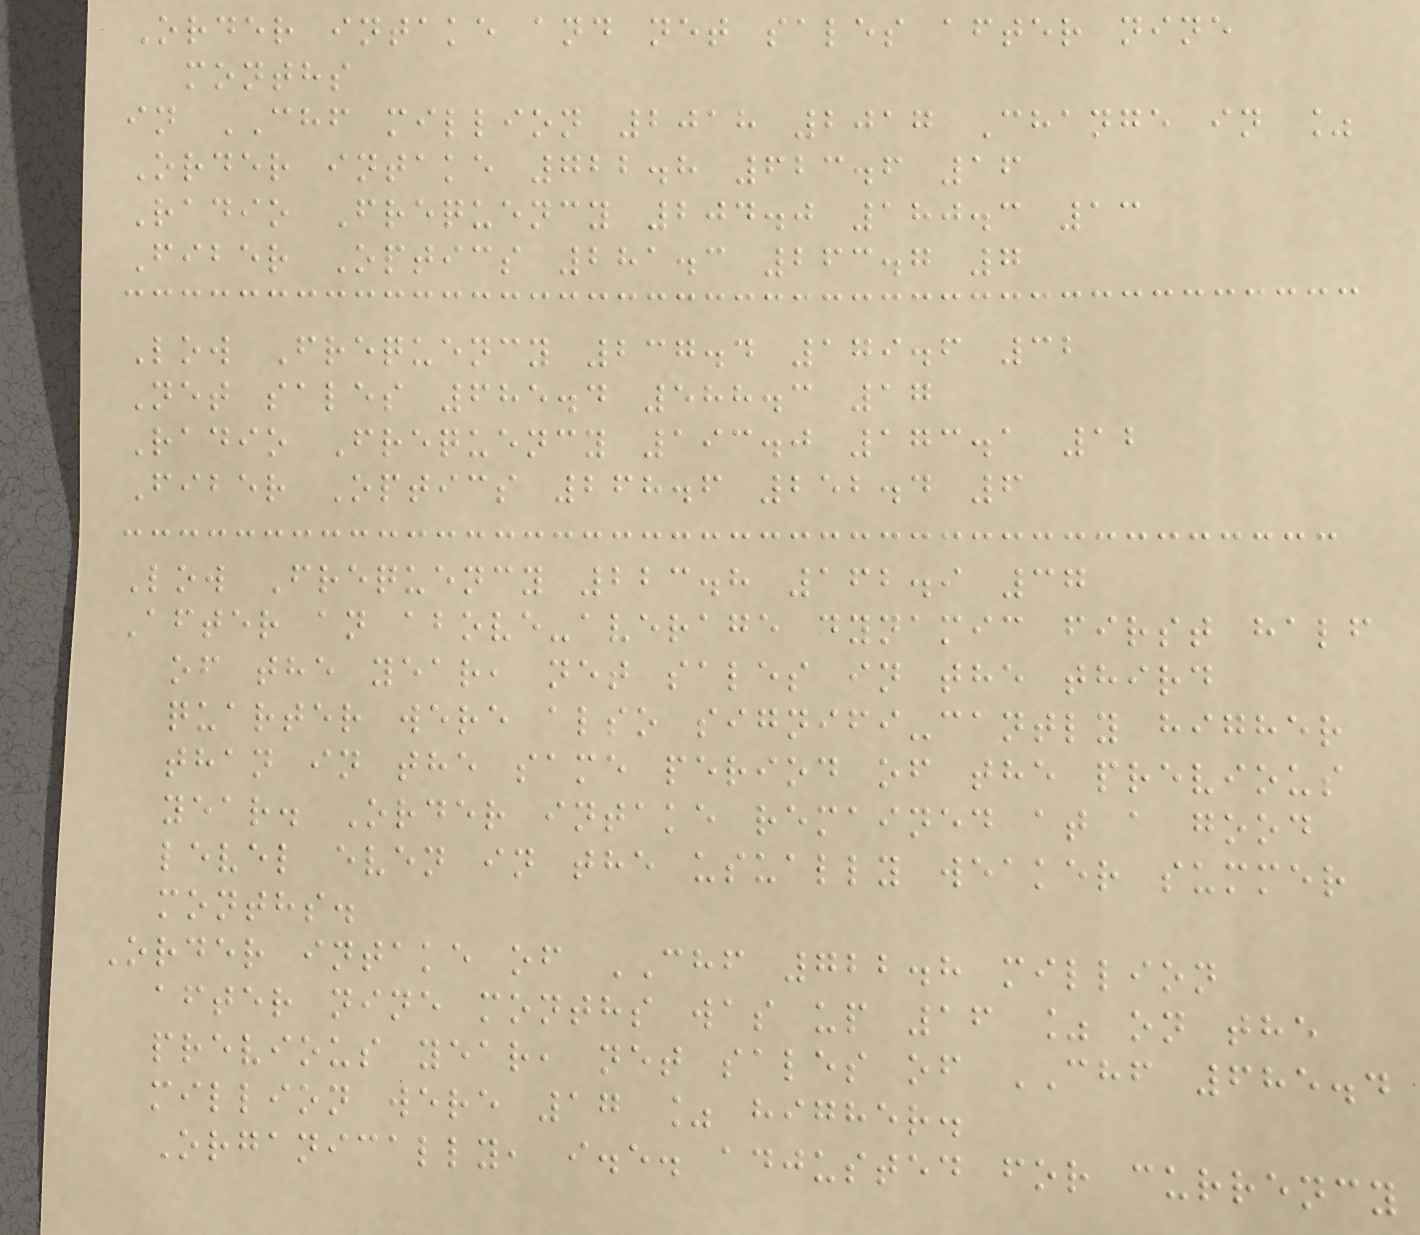Order intake and net sales after nine
months
in CHF million 2018 2017 Change in %
Order intake 722.8 623.6 16
Radio Frequency 204.0 180.3 13
Fiber Optics 281.3 263.7 7
Low Frequency 237.4 179.6 32
Net sales 685.4 588.3 17
Radio Frequency 193.0 173.1 12
Fiber Optics 268.6 252.4 6
Low Frequency 223.8 162.9 37
After an above-average dynamic first half
of the year, net sales in the third
quarter were also signifi-cantly higher
than in the same period of the previous
year. Order intake remained at a good
level even in the usually weaker summer
months.
Order intake of CHF 722.8 million
after nine months was up 16 % on the
previous year, net sales of CHF 685.4
million were 17 % higher.
Organically, i.e. adjusted for currency
